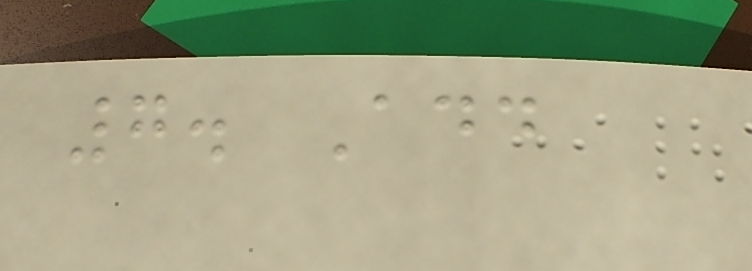7. Add
